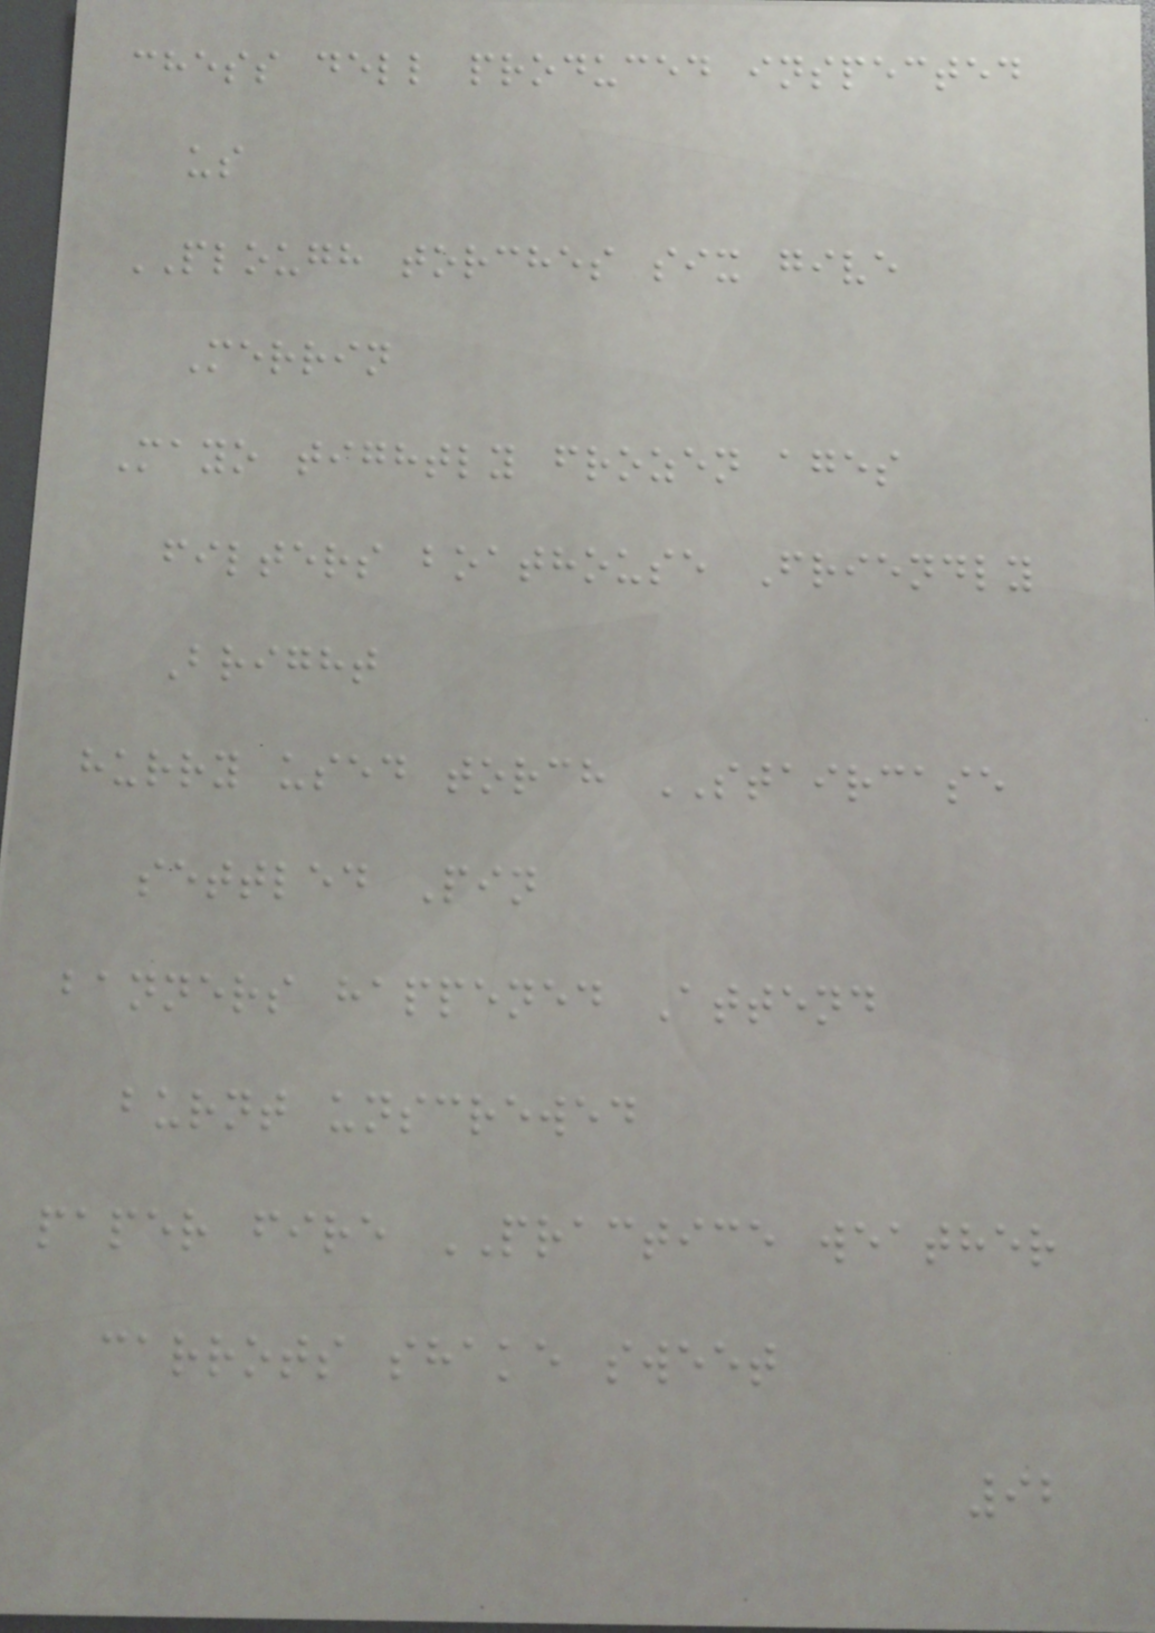chess dell produced inspected
us
PLOUGH torches six give
Merrin
Mayo tightly frozen ages
filters boathouse Friendly
Bright
hurry used torch STAIRCASE
settled Pin
banners happened Attend
burnt unscrewed
paper fire PRACTICE weather
carrots shake sweet
92
